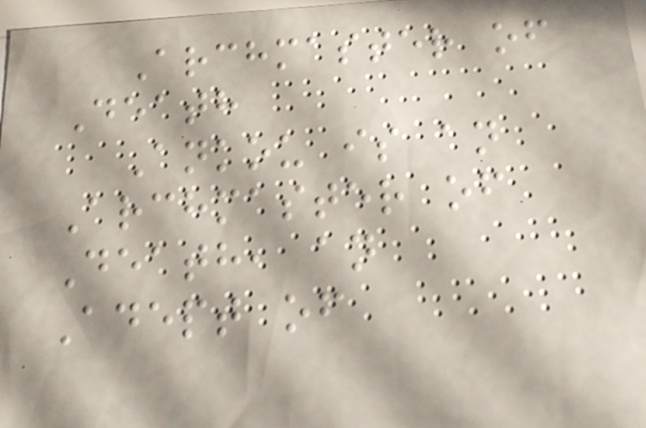Archmaster of
Death
Ankou is an
Archmaster of
Death, an
Adept of
